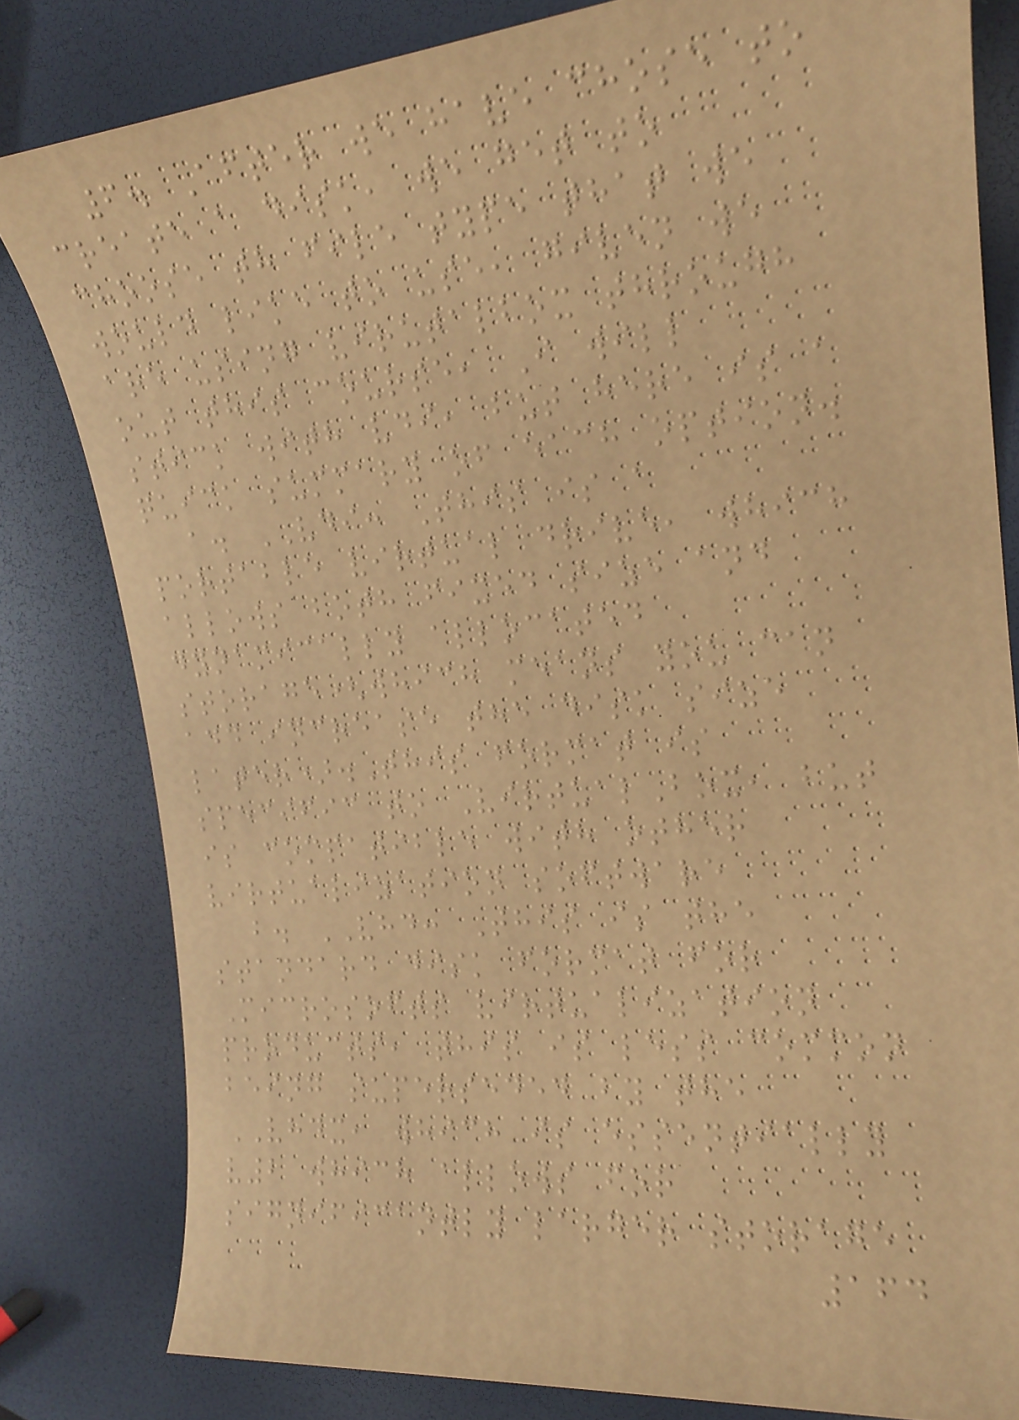6. After we have chose to
create a disk, we get to
choose th file type that we
would like to use, given we
are using virutalbox through
out this course, I will
stick with vdi, but here is a
quick summary of each option.
a. VDI: This is a
portable virtual drive, which
allows both fixed size and
dynamically allocated
storage(which means you can
add increase the disk size
later).This format is
specific to VirtualBox, but
is compatible with other
virtualization software
b. VHD: This is the
standard disk format for
Microsofts virtualization
products, this is less common
being superseded by the
VHDX, which is essentially
v2 which allows for
significantly larger storage
164
